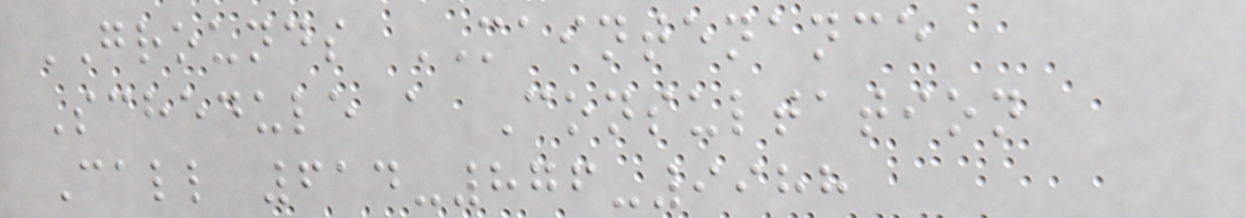GROUNDS MAINTENANCE
Schedule a Consultation
Call 614-876-9988
